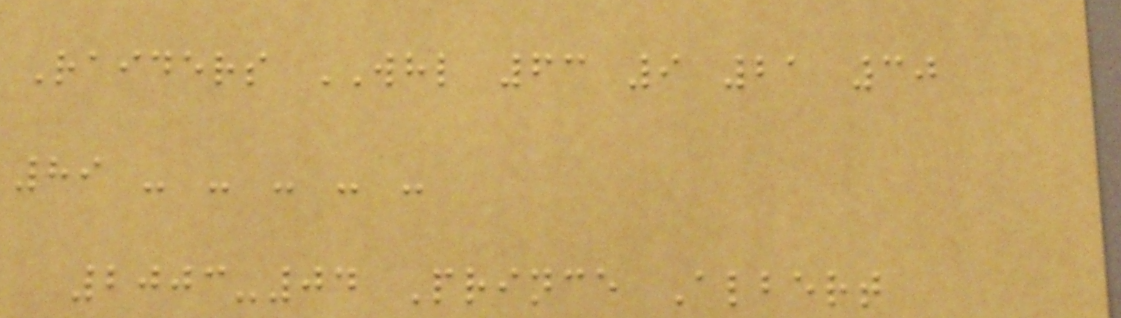Raiders WHL 63 9 21 30
89 - - - - -
2003-04 Prince Albert
